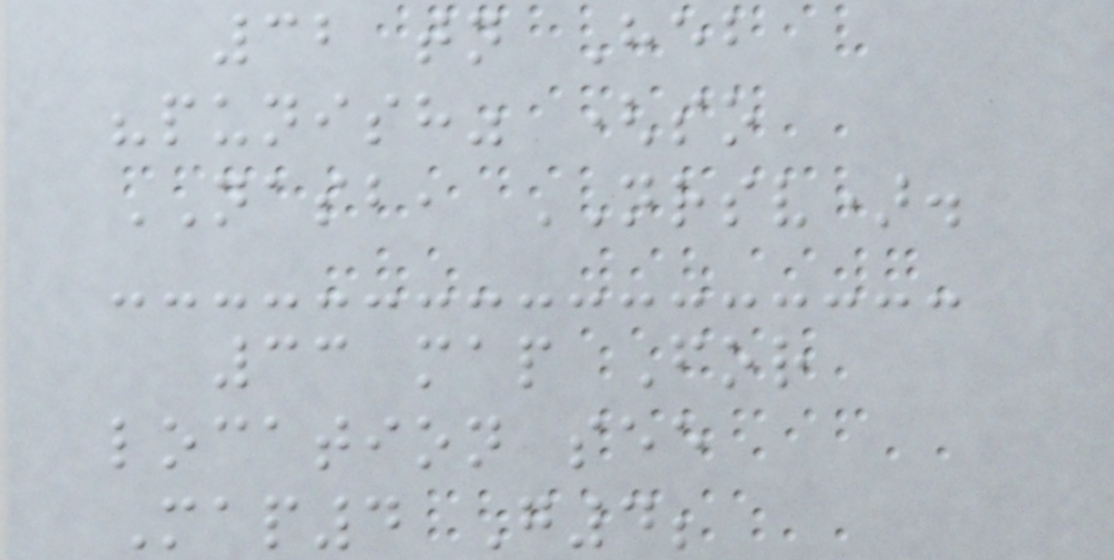32 tn Heb
"punish" (so
NASB, NRSV).
33 map For
location see
Map4 G4;
